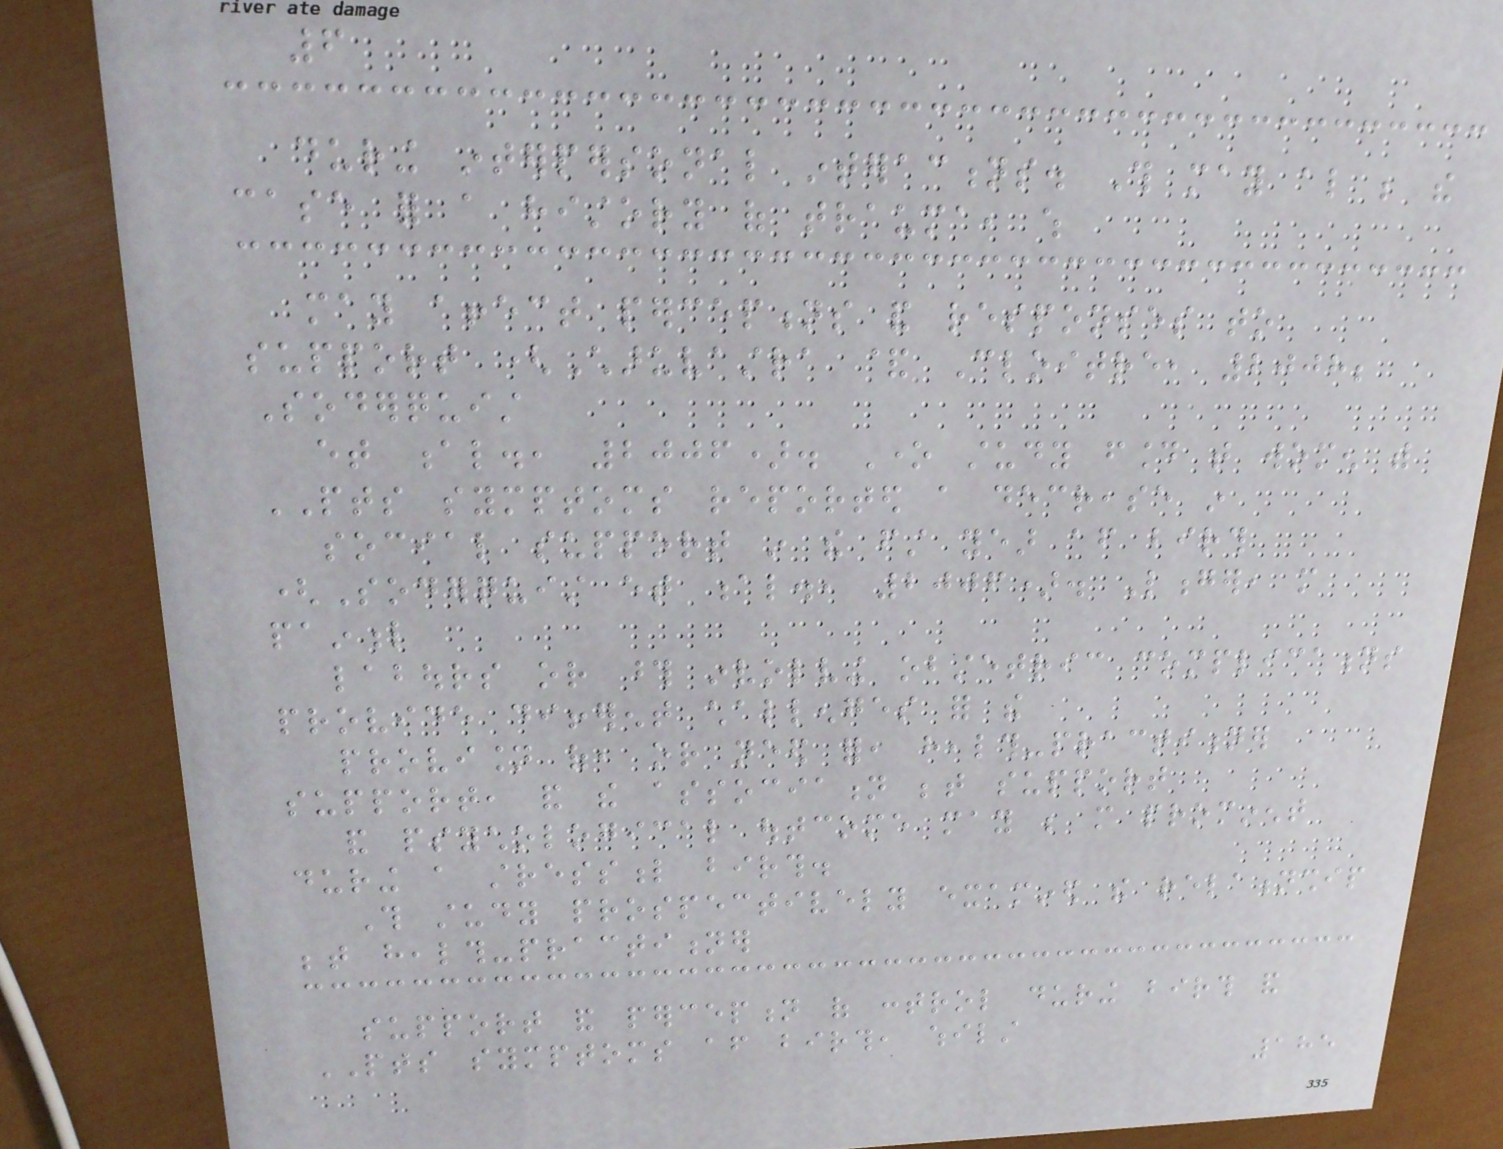6
during interpersonal interactions. This may also be the
case for a history of trauma, which
may affect perceptions and responses to
support (Charuvastra & Cloitre, 2008;
Soderquist
et al., 2006). One study found that women with
PTS symptoms reported a decrease in
social support in the first year after birth
(Soderquist et al., 2006). Longer, more
painful
labours or those involving obstetric complications
provide different challenges for the
provision of, or need for, health-practitioner
support, and the association between support
and psychological outcome may be more prominent
during a stressful birth.
This study prospectively examined the relationship
between health-practitioner
support and perception of control during birth and
PTS symptoms after birth, whilst
185
